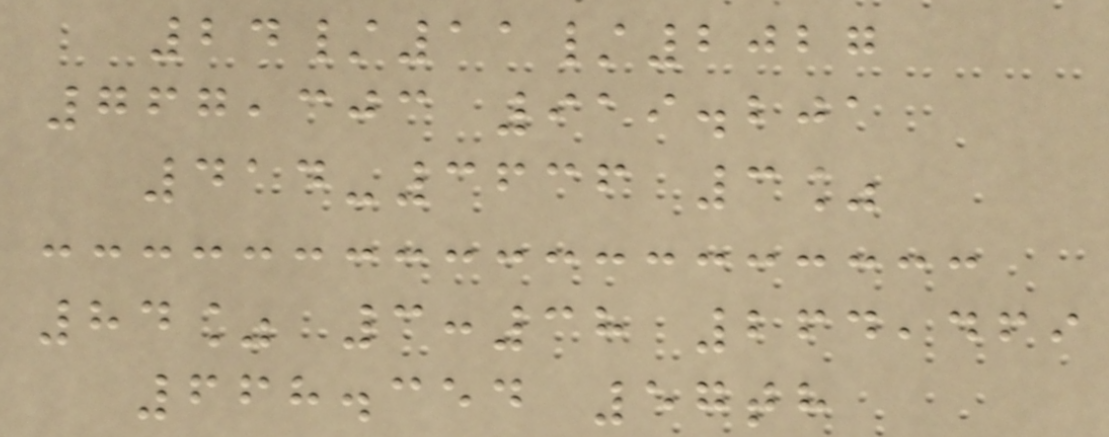24/11/2027
767,303 919.201
414-3636 3%
84% 3:38 264,469
668.354 57th
